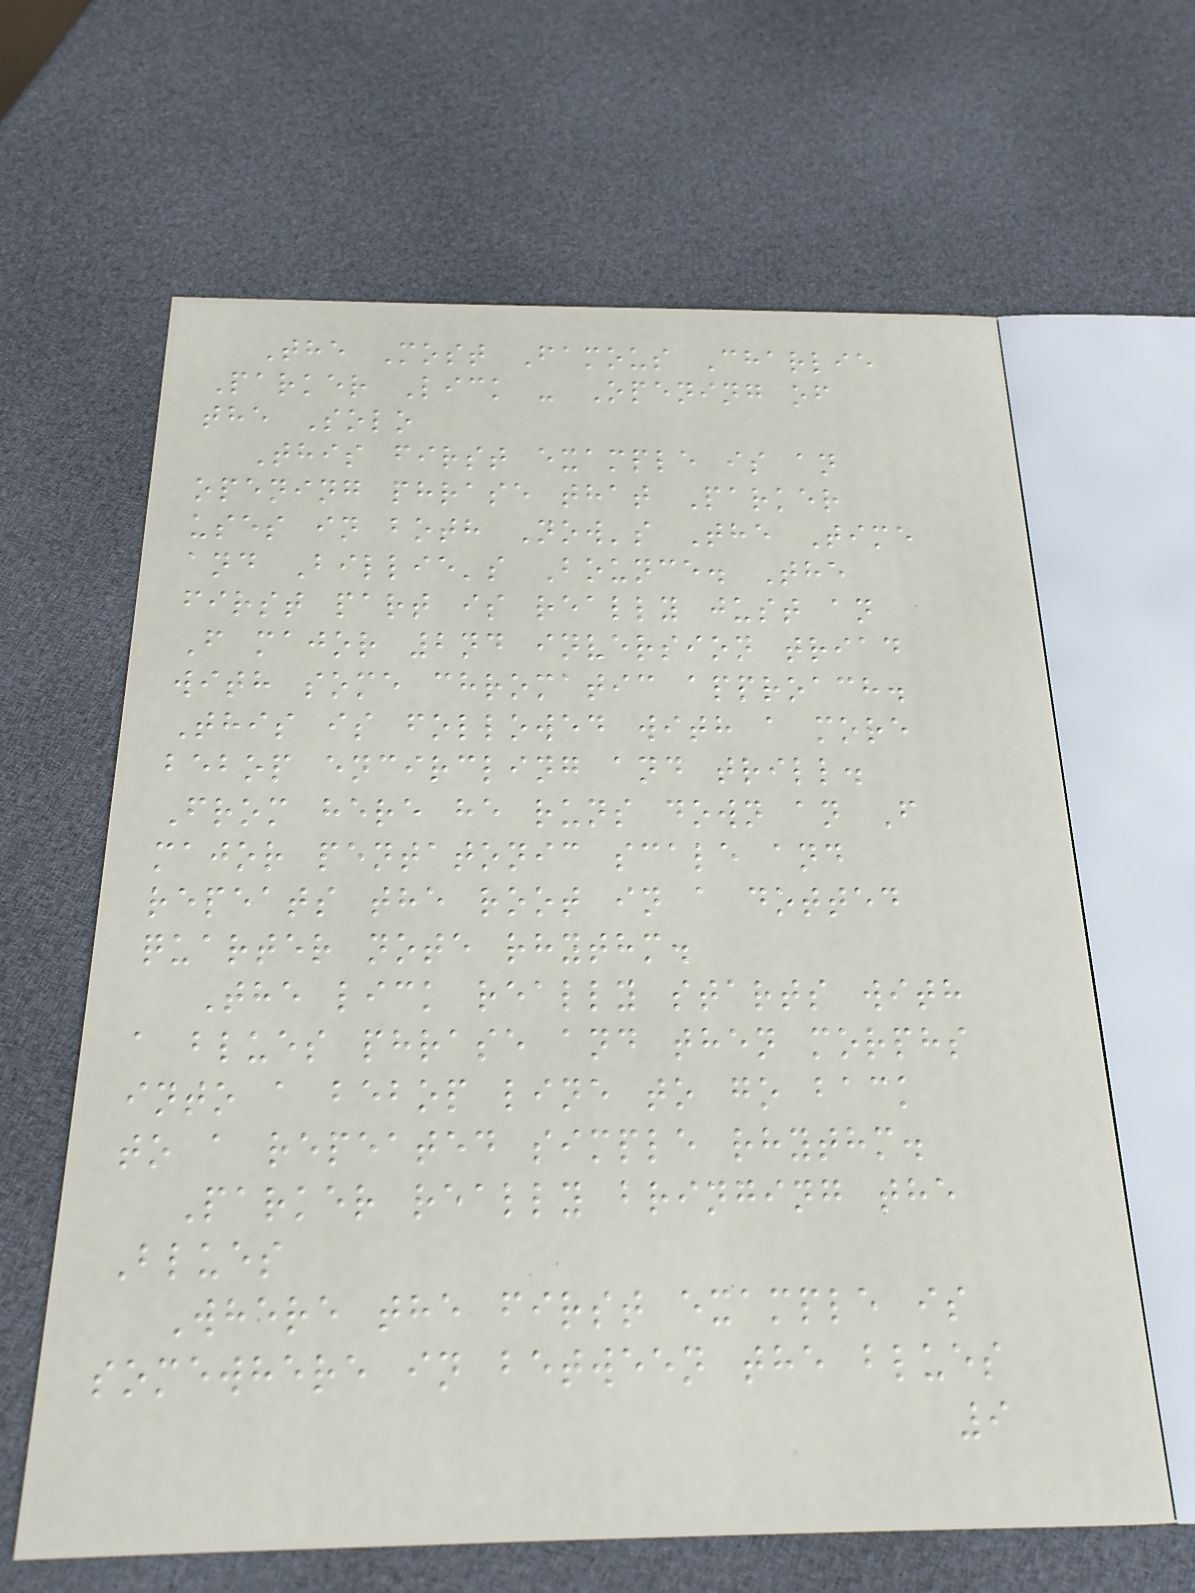The Most Famous Charlie
Parker Lick - Opening of
the Solo
This first example is an
opening phrase that Parker
uses in both Now's The Time
and Billie's Bounce. The
first part is really just an
F major 2nd inversion triad
with some chromatic approach.
This is followed with a more
bebop encircling and trill.
From here he runs down an F
major pentatonic scale and
repeats the root in a dotted
quarter note rhythm.
The lick really starts with
a blues phrase and then morphs
into a bebop line to go back
to a repeated simple rhythm.
Parker really bringing the
Blues
Where the first example is
somewhere in between the blues
9
